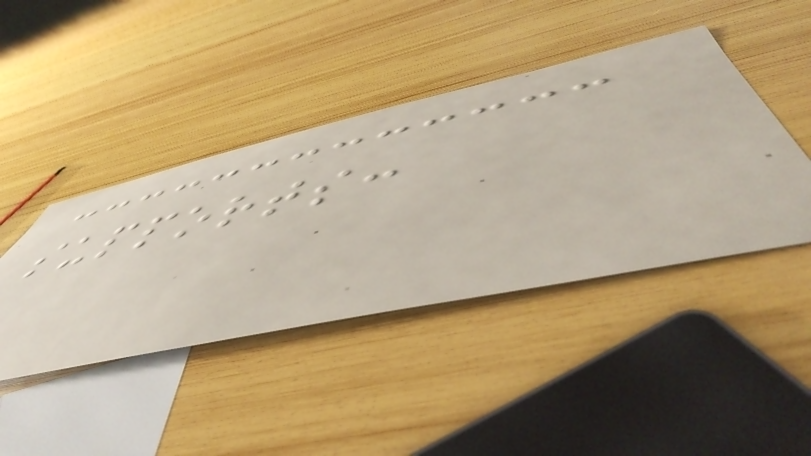supports:
